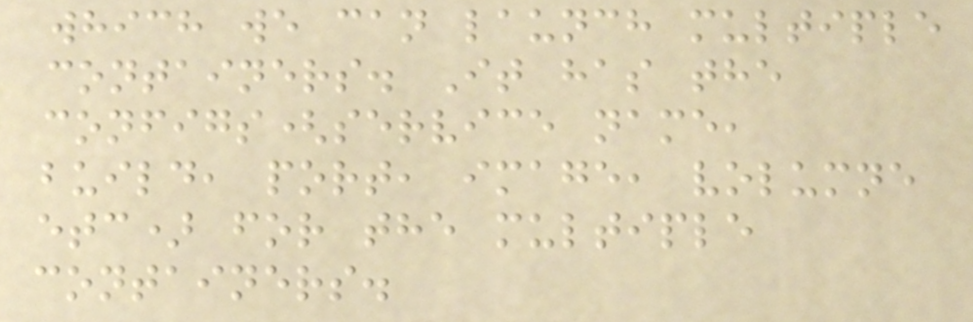which we can launch multiple
containers. It has the
configs(service name,
build, port, image, volumne
etc) for the multiple
containers.
